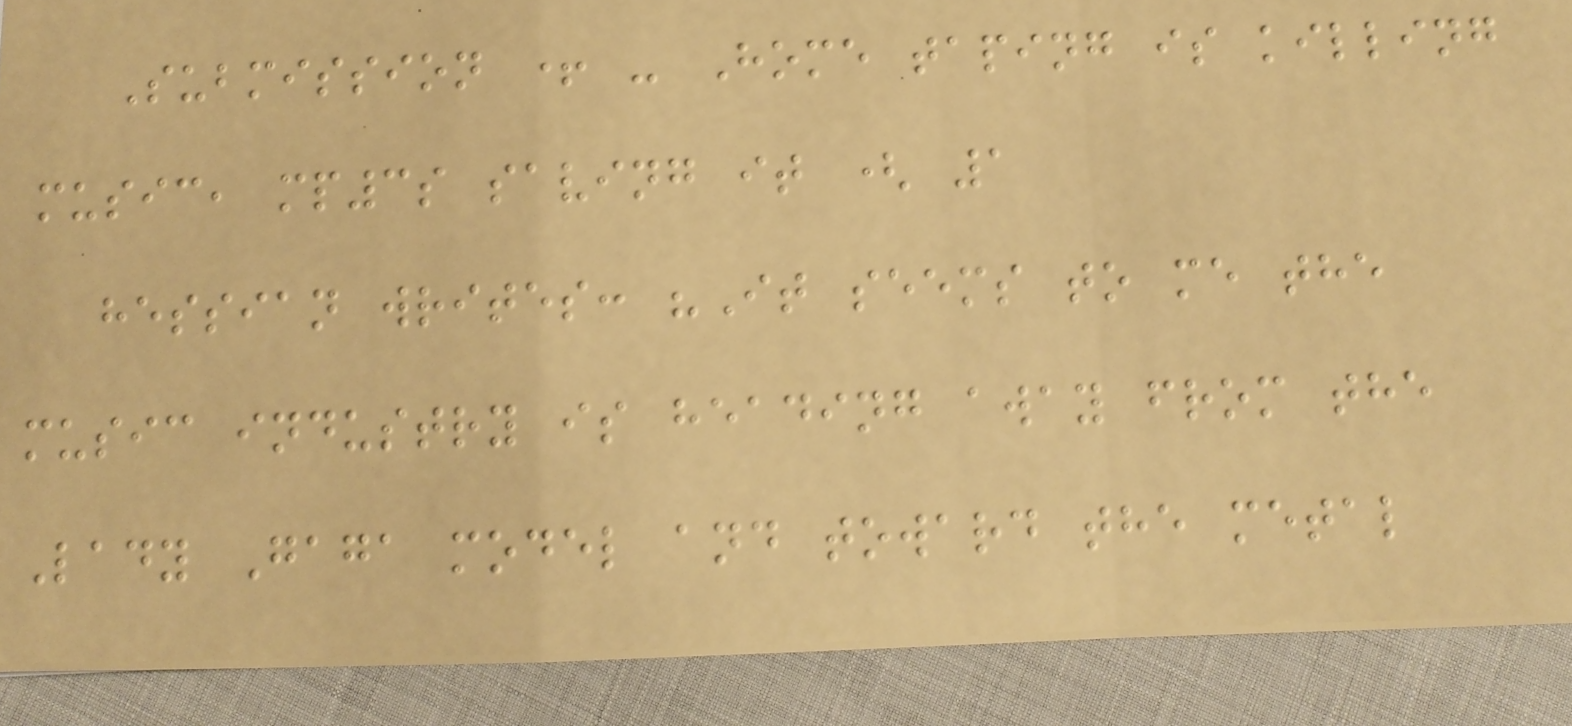Submission + - Home taping is killing
music, mp3s saving it ( 1
hessian writes: "It seems to me the
music industry is heading away from the
Lady Gaga model and toward the metal
